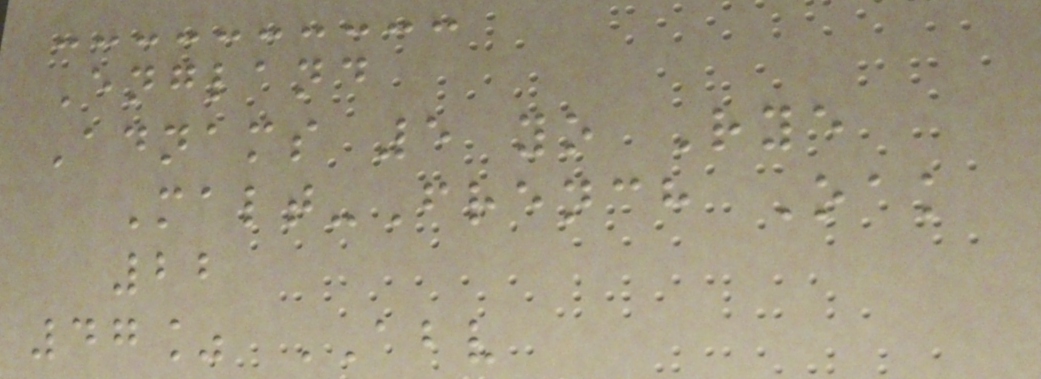England
Adnams 5 yo Rye
Malt-French Oak
22
47% ABV
